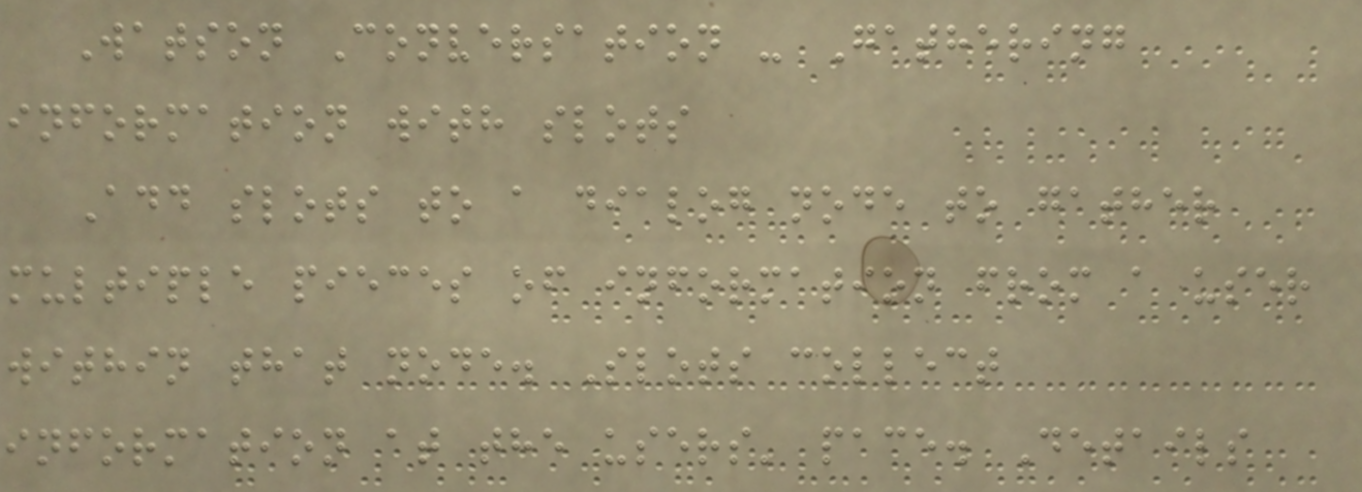Watson Conversation - Gathering
information with slots
Add slots to a dialog node to gather
multiple pieces of information from a user
within that node. Slots collect
information at the users' pace. Details
